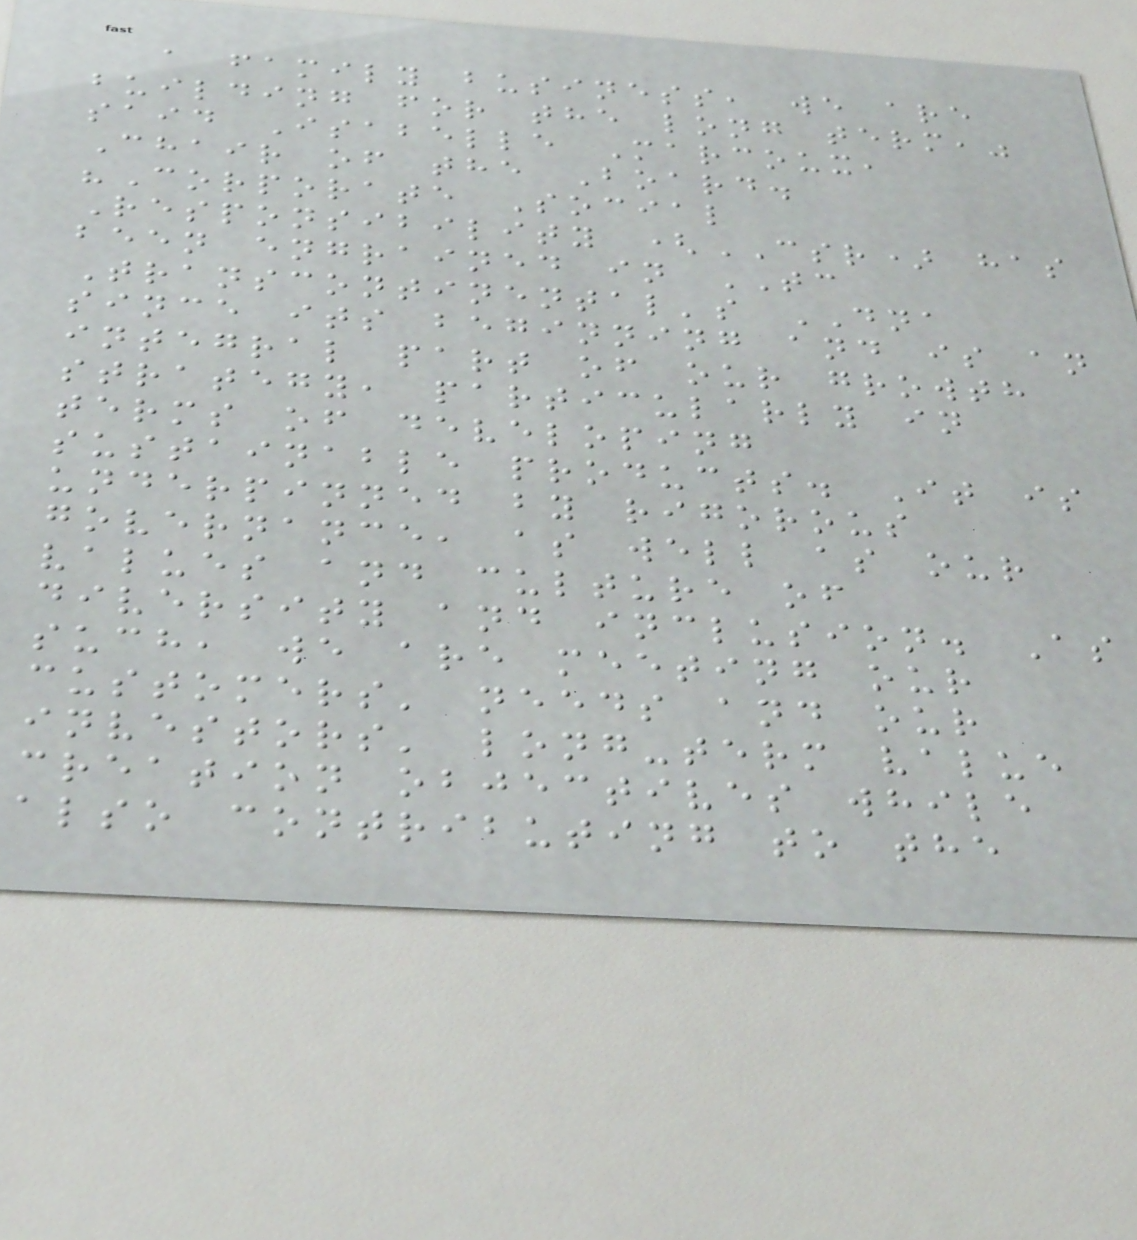a family business, we are
building for the long term,"
said Isabelle Marcoux,
Chair of the Board.
"Corporate Social
Responsibility (CSR) has
been engrained in TC
Transcontinental's DNA
since its beginning and is an
integral part of our growth
strategy, particularly in
terms of developing
sustainable products. It is
underpinned by rigorous
governance, as well as our
values and culture of
diversity and inclusion. As
such, we are meeting our
customers' needs and our
investors' long-term value
creation objectives while
also contributing to the
